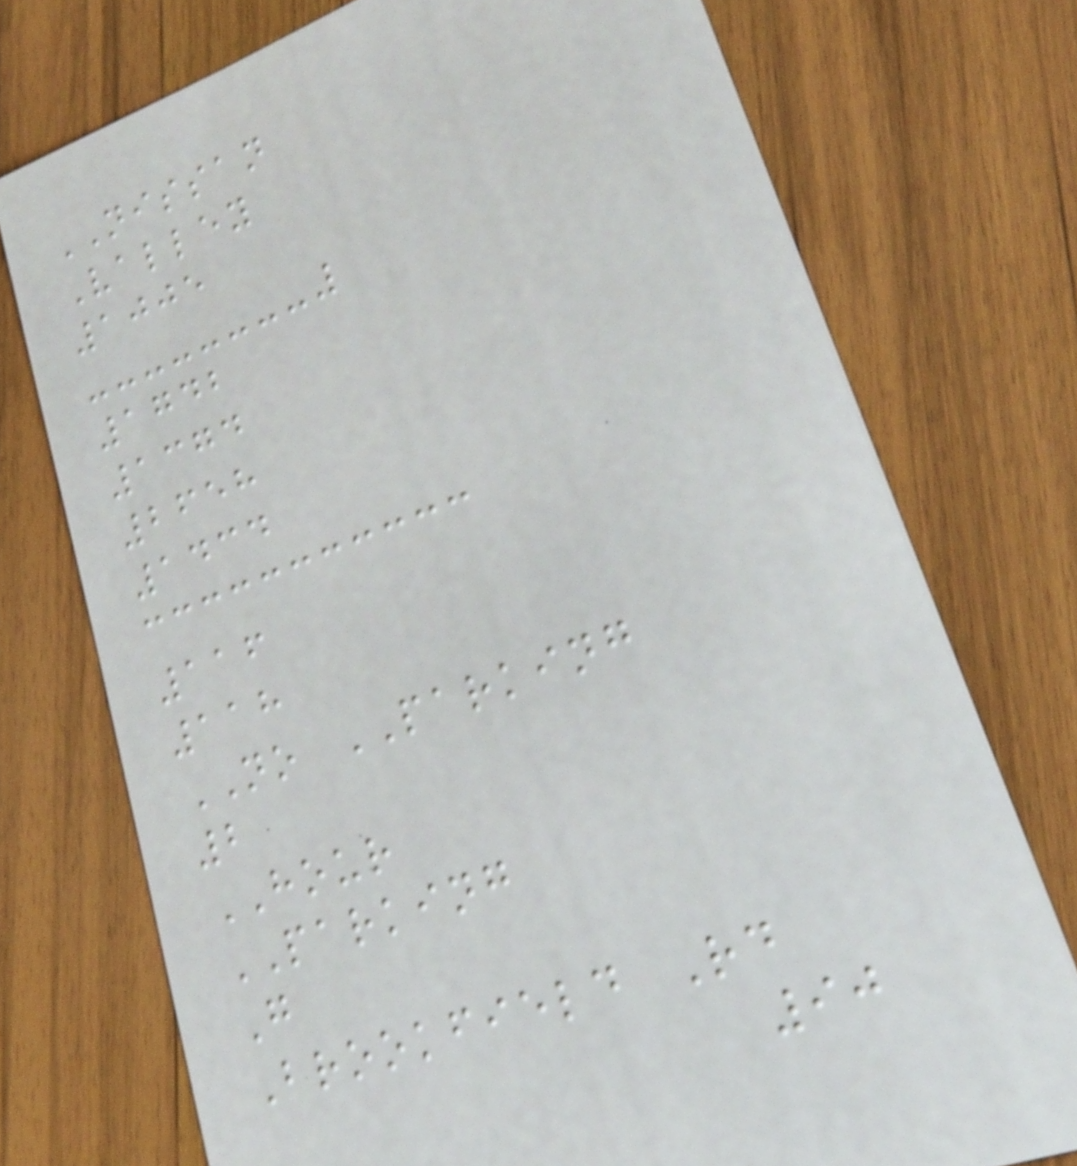NISSAN
Valley
1005
1742
1374
2658
1434
116
118
NO PARKING
2
HOUR
PARKING
G
Brookfield Rd
90
